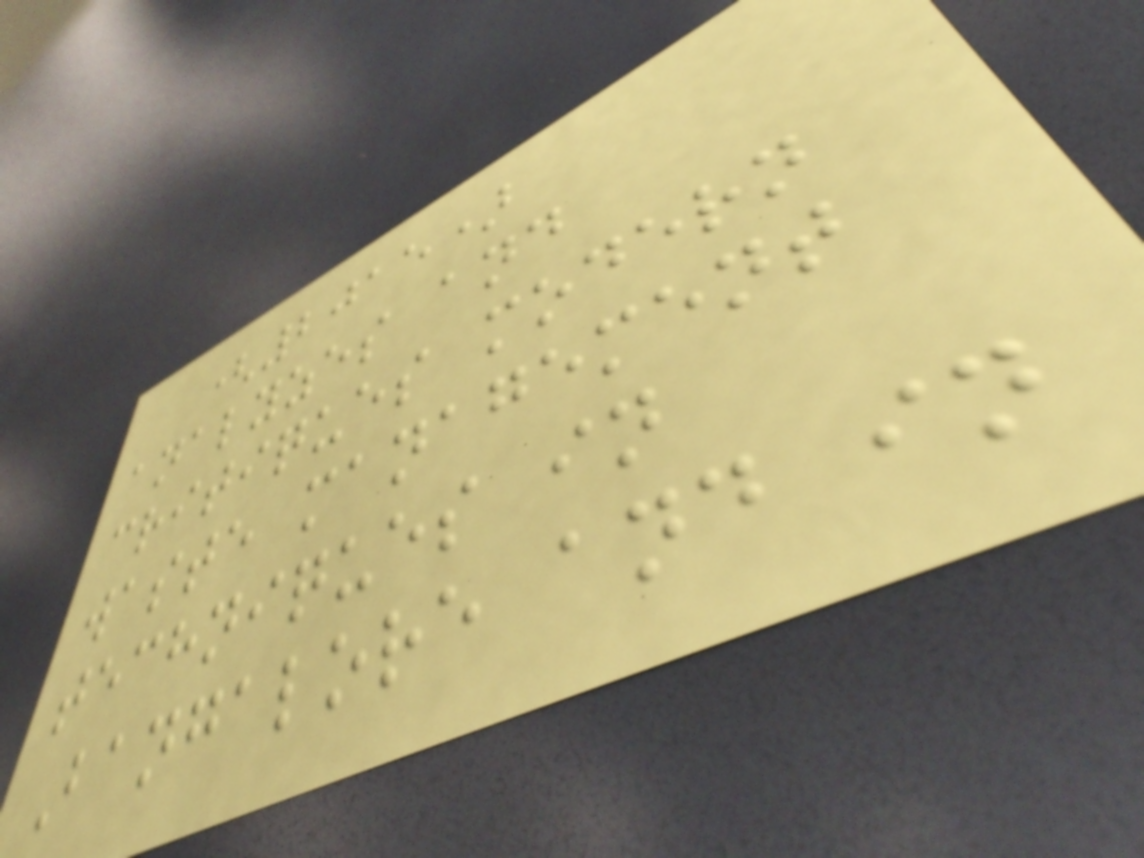(2015)
analyzes and
critiques modern
waste management
techniques in
Bangalore and in
